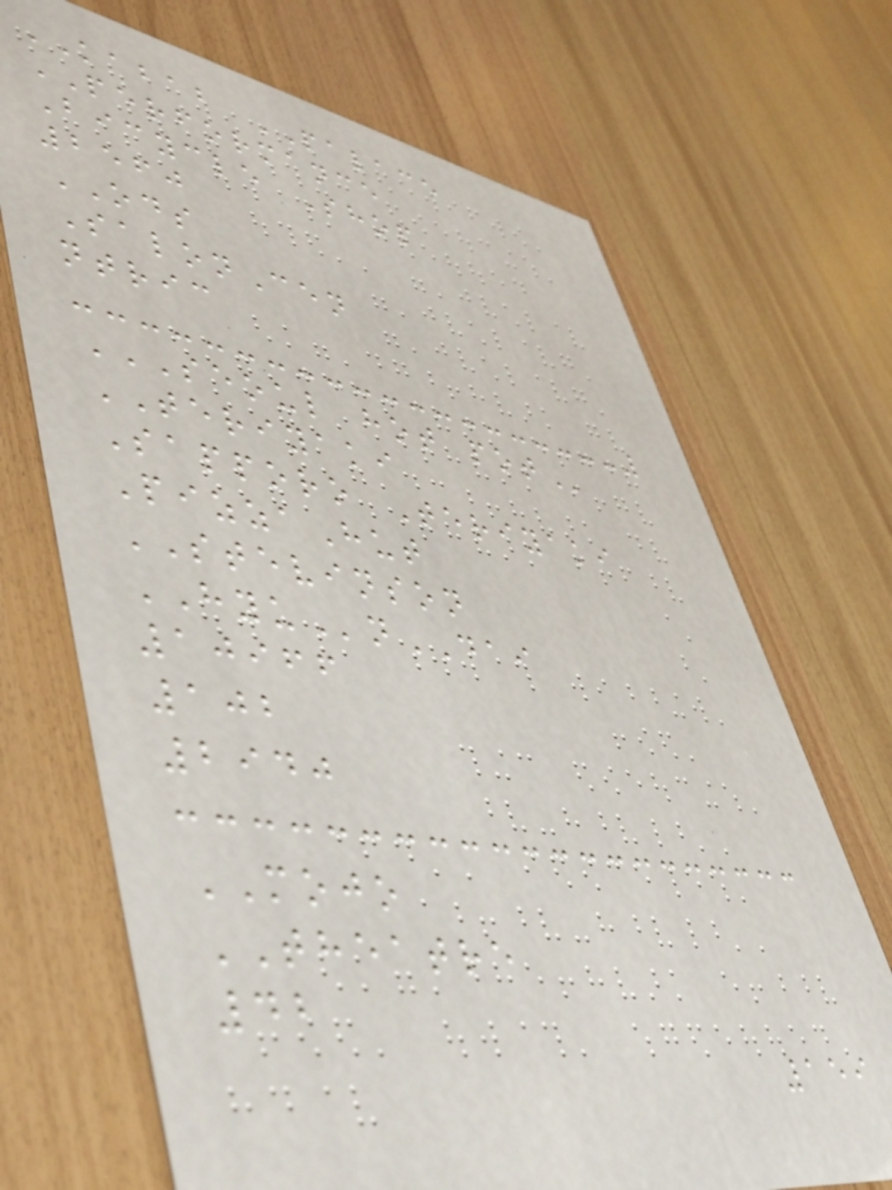KABAB PALACE
PERFORMANCE
Bicycle Shop
2560
ODS
SalonCen
ntric
SEOUL HOT POT
TERIYAKI
Sapporo Teriyaki
PizzaHut
STEVINSON
HYUnDAI
10966
102
2940
MOJO
THEATRE
42
159
